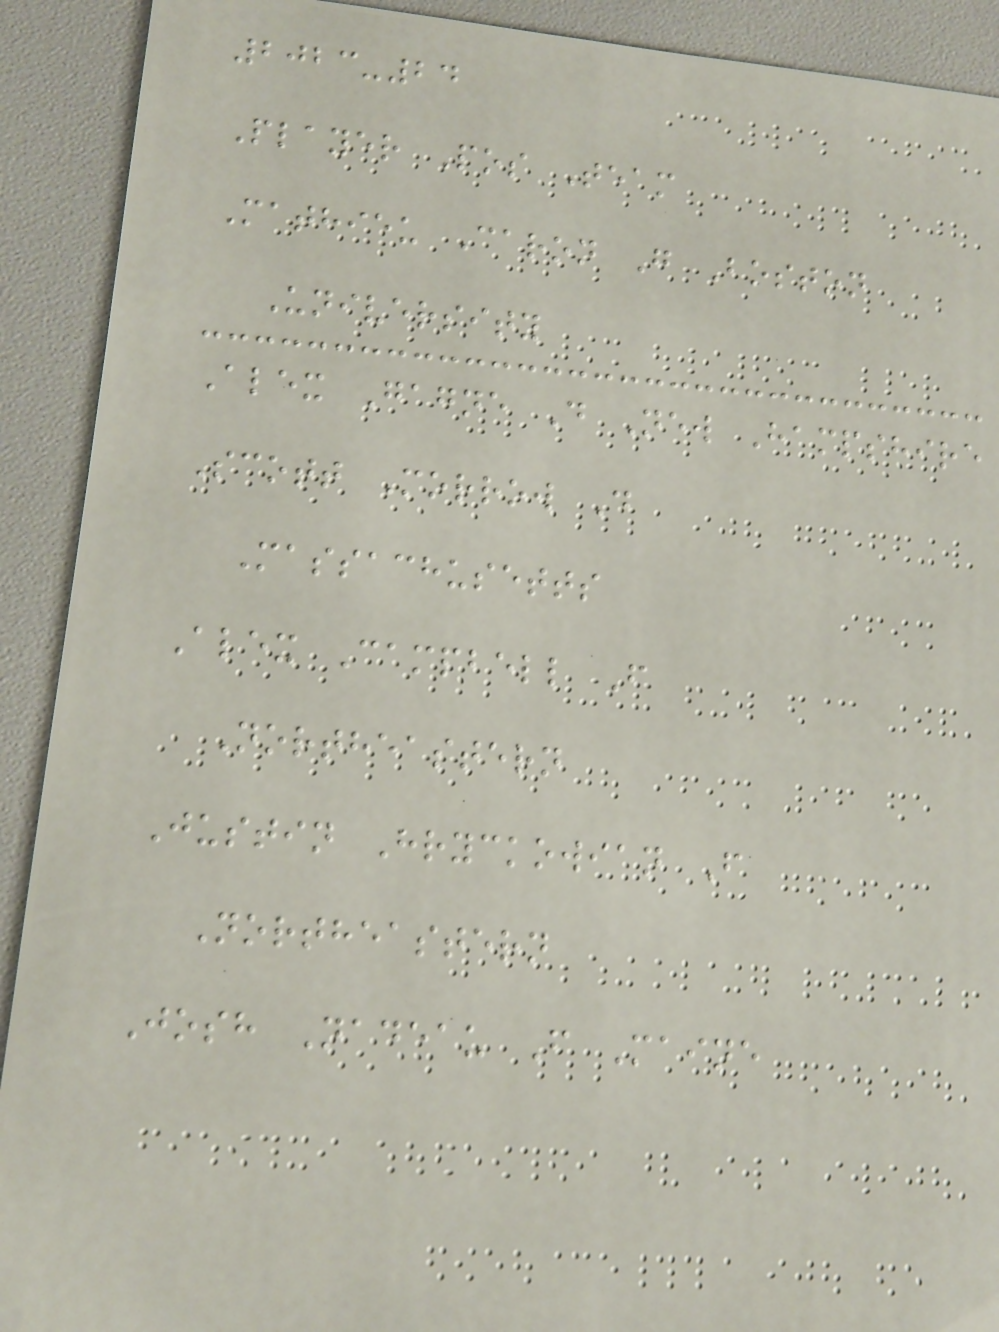2023-24
Player Pos Team
Mathieu Caron G Boston
University
Alex Gagne D New Hampshire
Scott Morrow D
Massachusetts
Alex Campbell F
Northeastern
Justin Hryckowian F
Northeastern
Josh Nadeau F Maine
